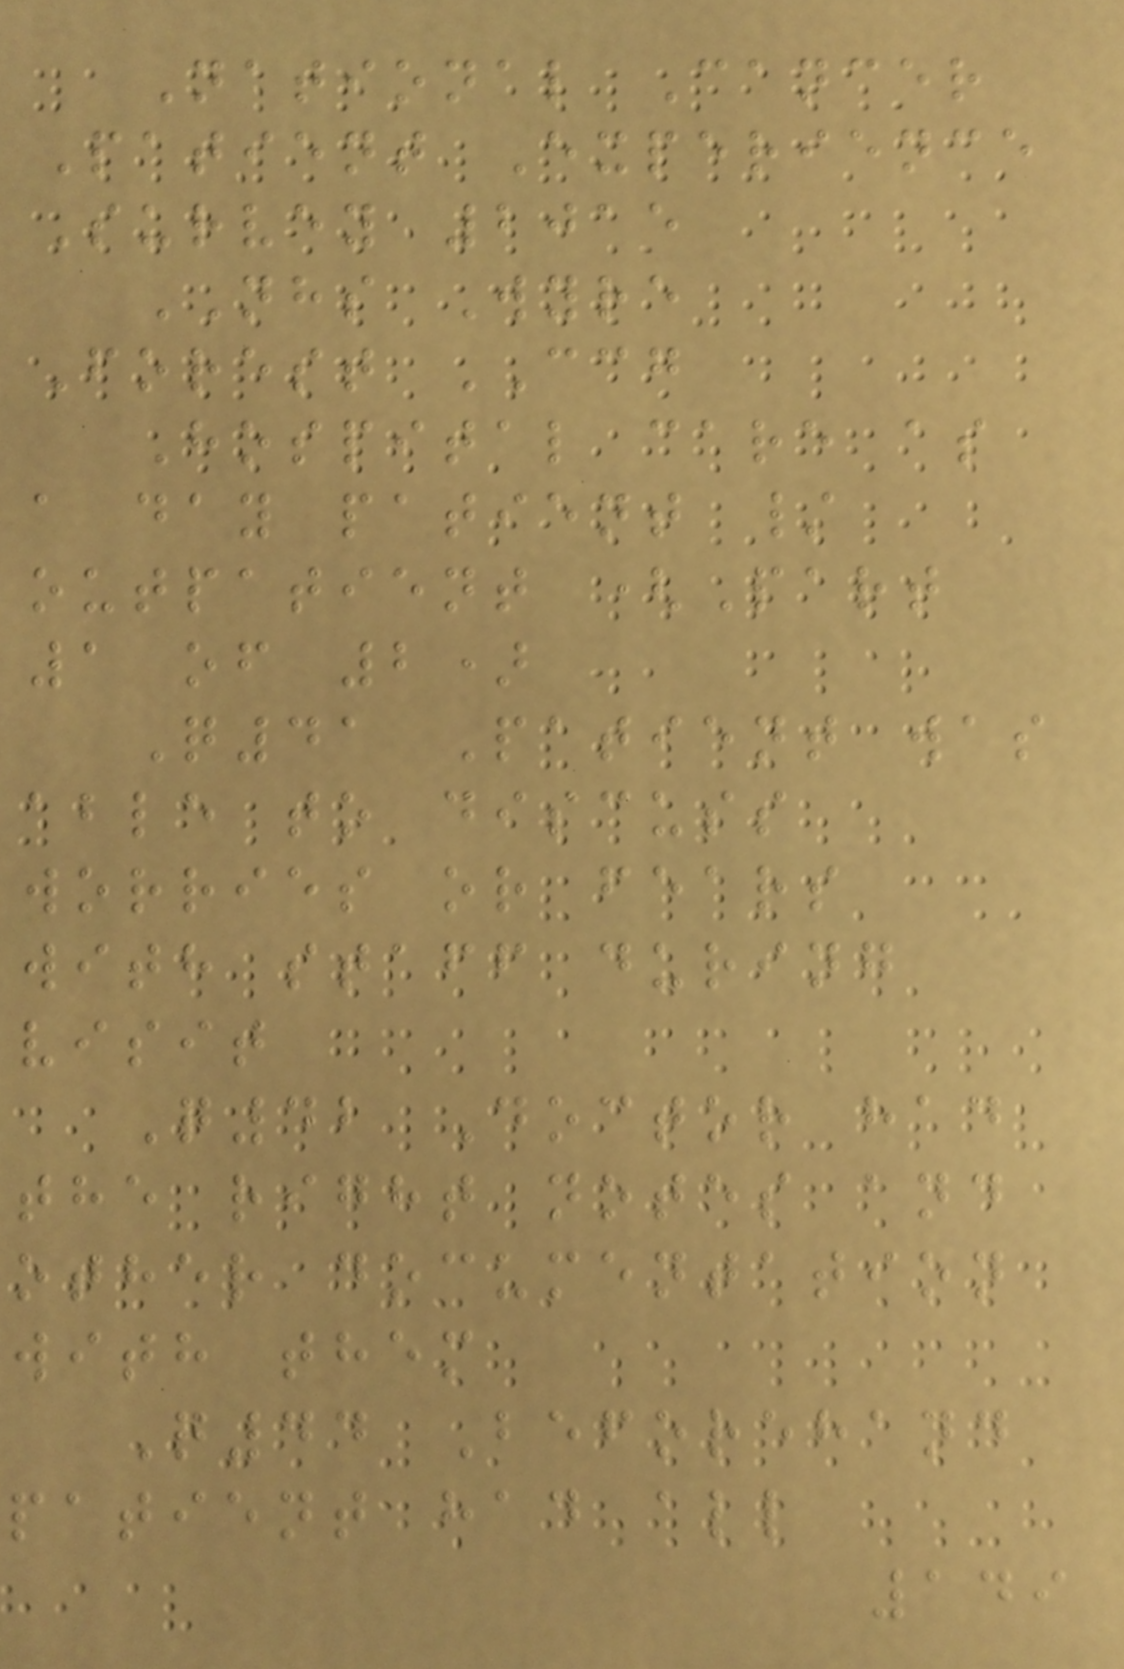National Cancer
Patient Experience
Survey 2015
NHS Wyre
Forest CCG
Hospital care as
a day patient /
outpatient (Part
1 of 2)
Q41 Patient was
able to discuss
worries or fears
with staff during
visit
Q42 Doctor had
the right notes and
other documentation
with them
Q44 Beforehand
patient had all
149
